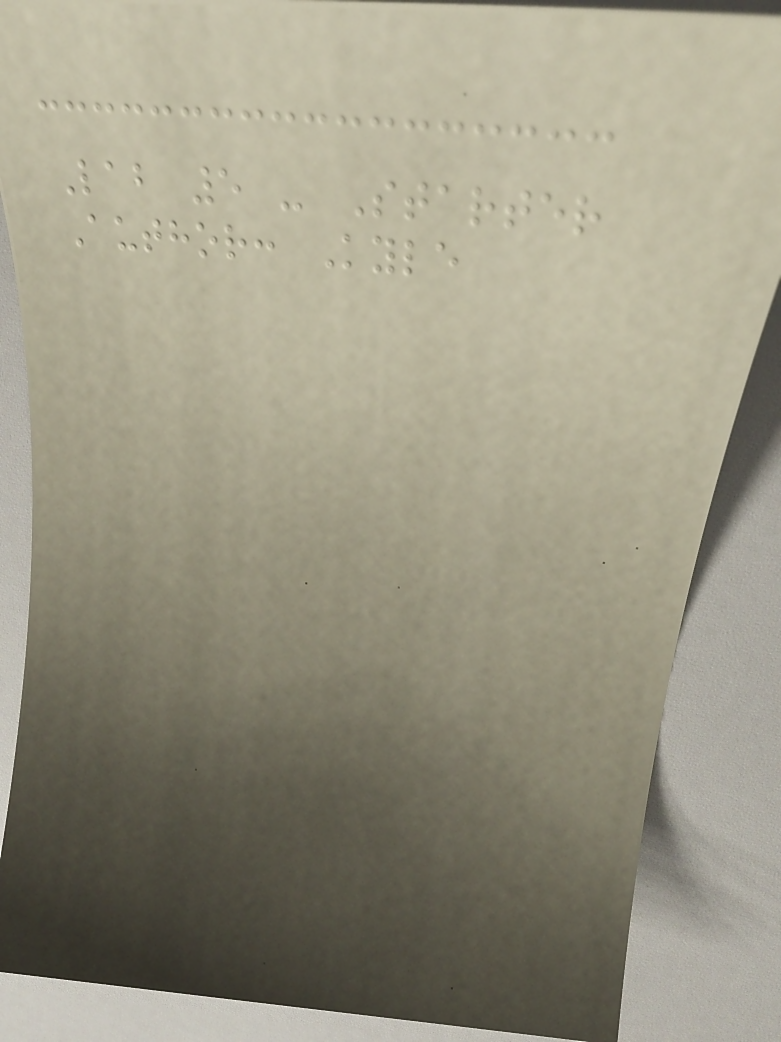Lab 5 - Starter
Author: Kyle
